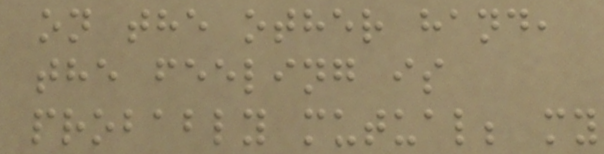on the other hand,
the feeling is
probably mutual; my
